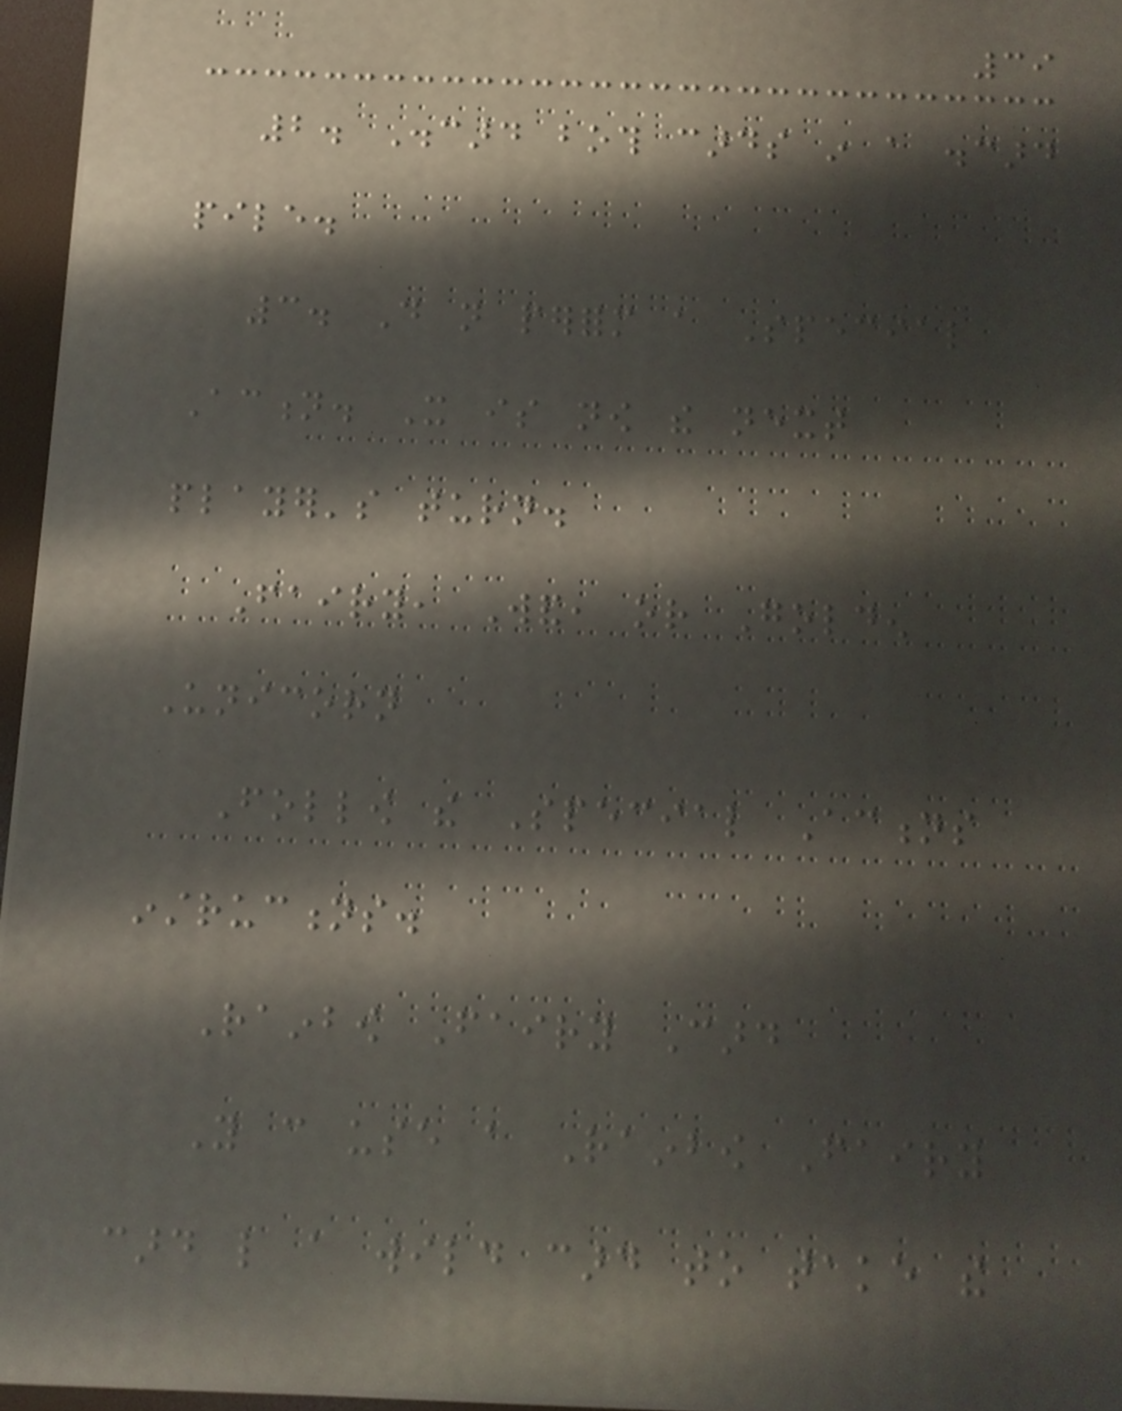39
2. Discard both cards in a discard
pile.
3. Do not perform a Special
Action. It is now the next
player's turn.
Fairy, Wand, or Golden
Unicorn
Follow the Special Actions
instructions.
Rainbow Fairy Card
You can use a Rainbow Fairy
card like a wild card to take the
